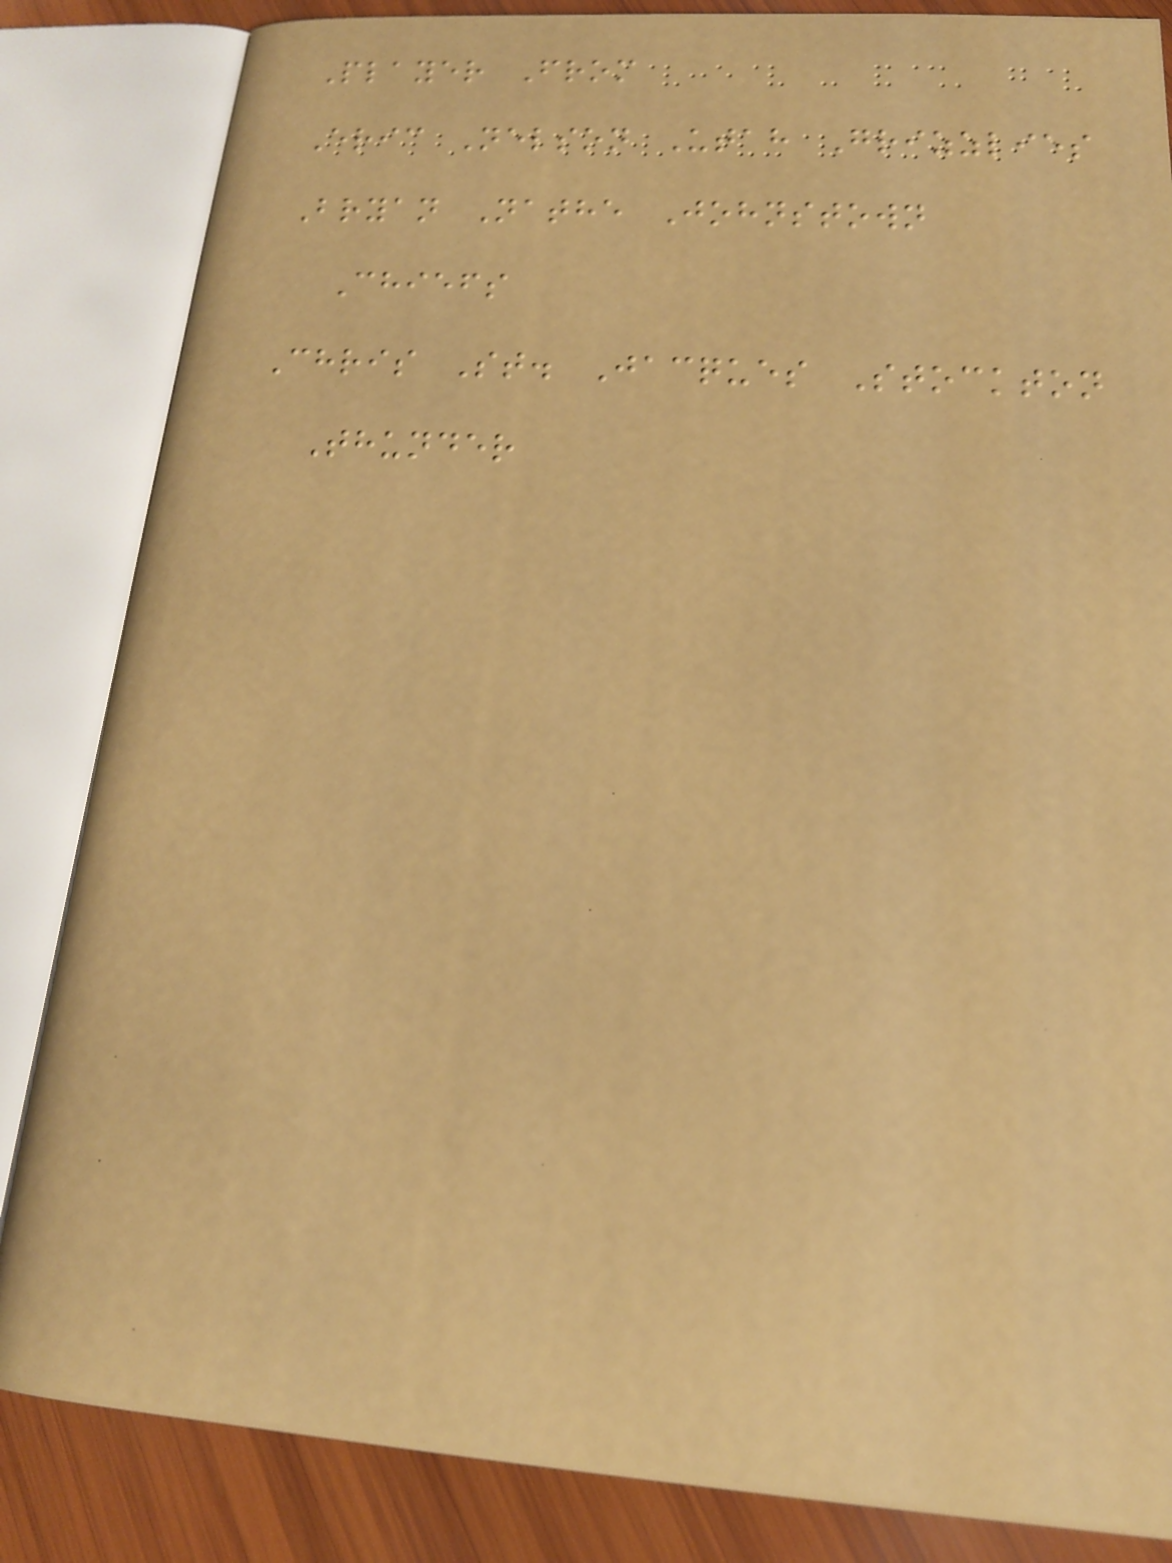Player From
Eric Nelson Utah Grizzlies
Bryan Nathe Johnstown
Chiefs
Chris St. Jacques Stockton
Thunder
